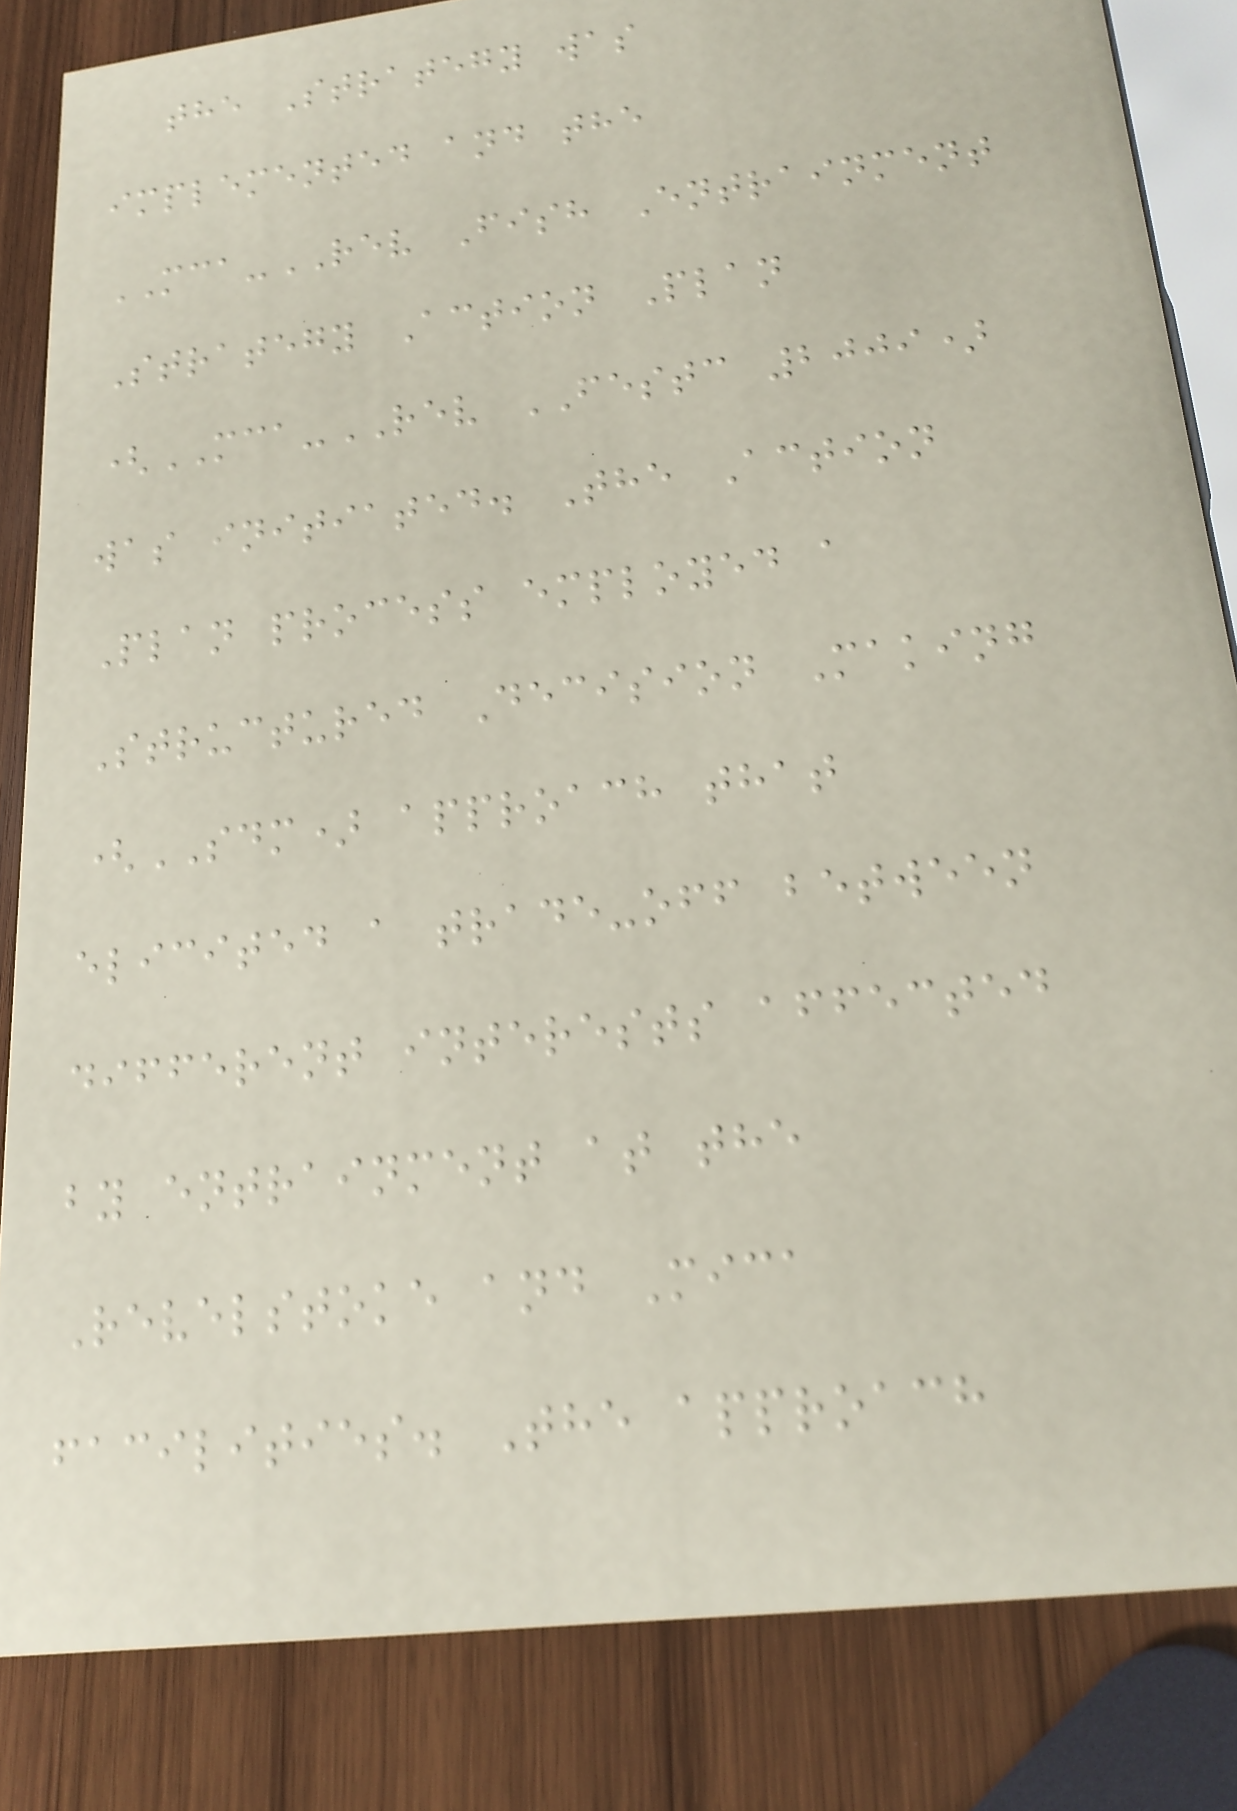the Strategy was
implemented and the
MCA-REV Fish Entrainment
Strategy Action Plan
(MCA-REV FESTC 2009)
was initiated. The Action
Plan process employed a
Structured Decision Making
(SDM) approach that
elicited a trade-off between
different interests affected
by entrainment at the
Revelstoke and Mica
facilities. The approach
